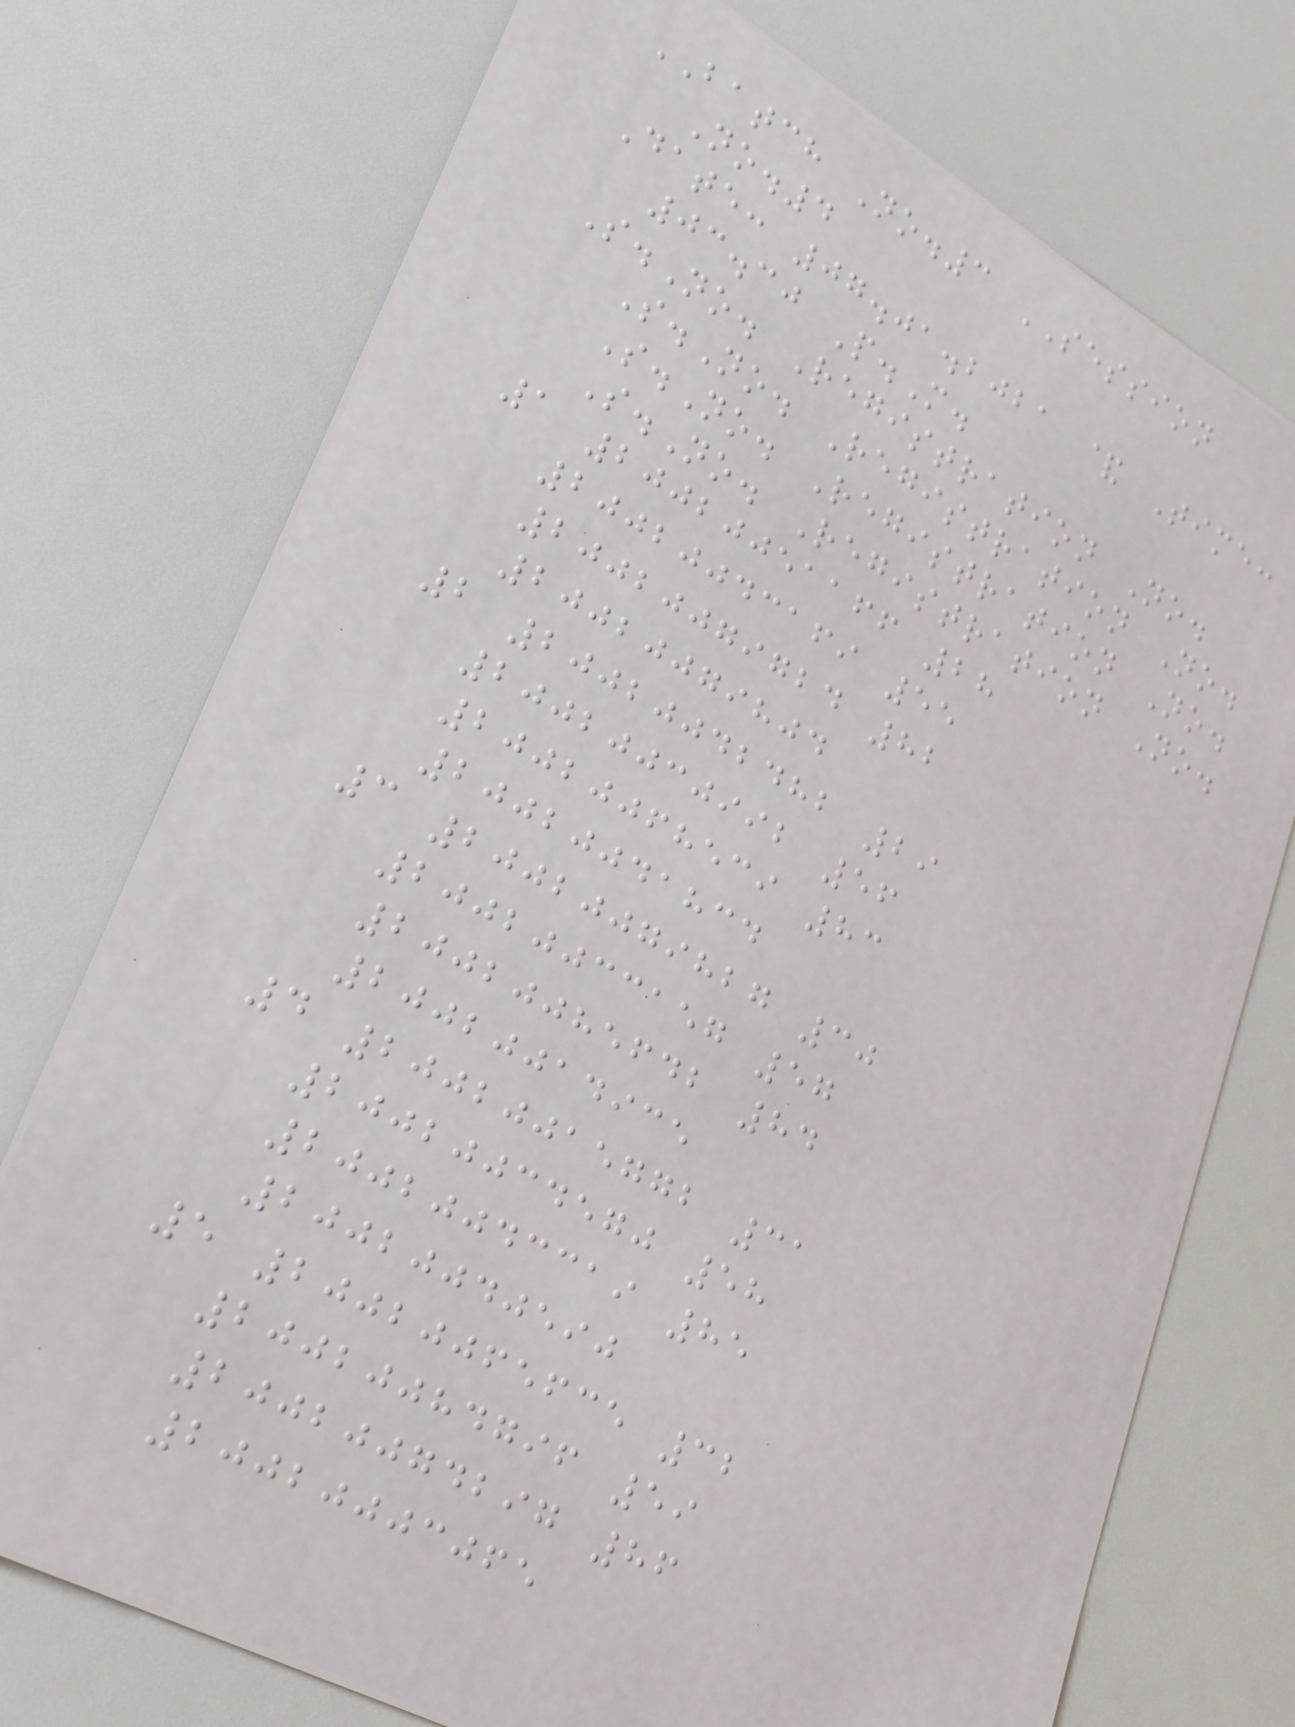BATCH No.3 SESSION
No.4
Date: 07.01.2021 & Time:
03.30 P.M.
S.No. Registration No.
S.No. Registration No.
S.No. Registration No.
S.No. Registration No.
1 20020051166 28
20020043169 55
20020079724 82
20020079804
2 20020042482 29
20020030992 56
20020068539 83
20020041834
3 20020079827 30
20020033157 57
20020085642 84
20020014935
4 20020015772 31
20020034570 58
20020043319 85
20020040590
5 20020065635 32
20020084796 59
20020074297 86
20020003065
